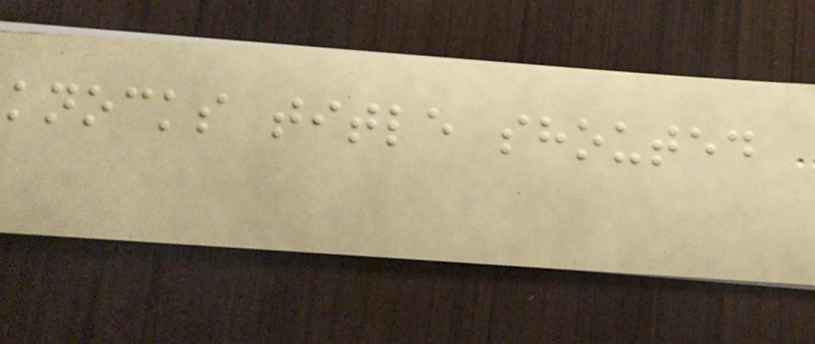knocks title shouted
